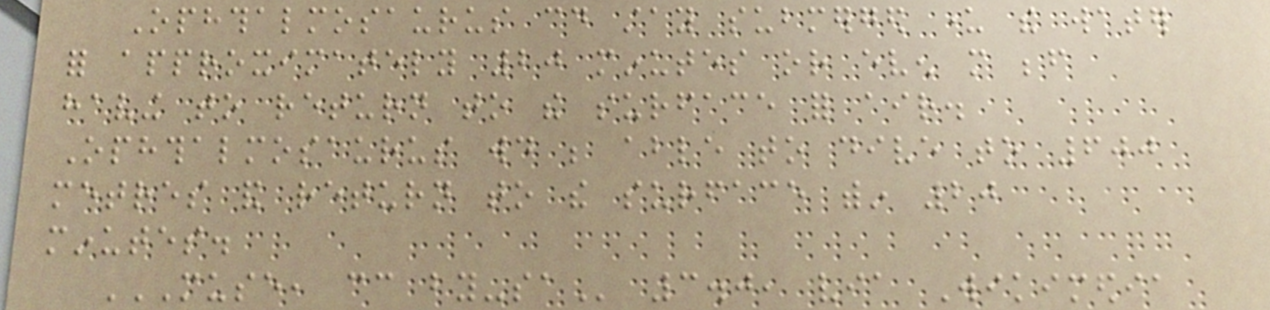Ophthalmosaurus could stay submerged under the water
for approximately 20 minutes or even more before
having to return to the surface for air.
Ophthalmosaurus would be able to dive to 600
metres and return to the surface within 20
minutes.
MUSE, CC BY-SA 3.0, via Wikimedia
